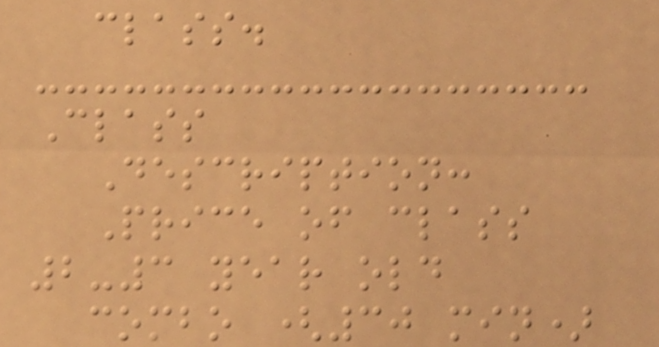class.
Class
Description:
Price of class
2-3 year old
combo (30 min)
